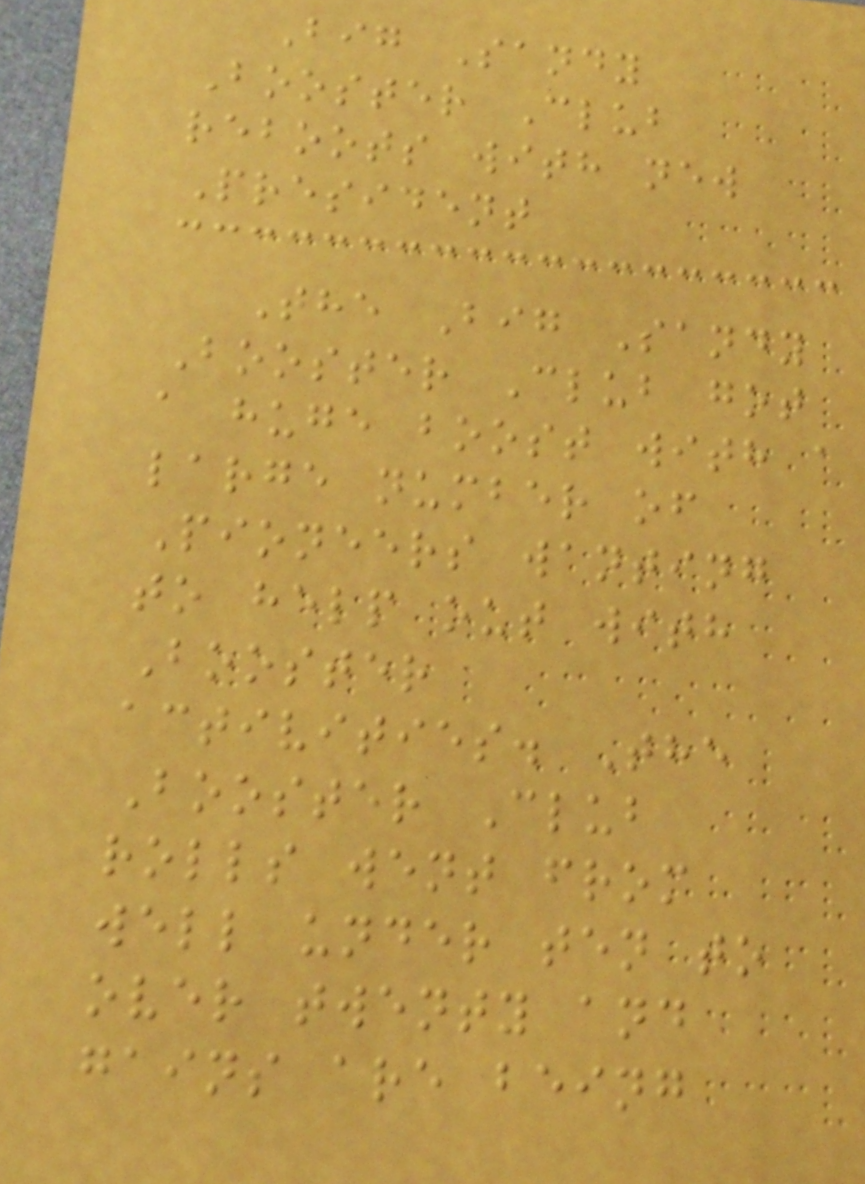Big Sandy
Booster Club
reboots with new
President
The Big Sandy
Booster Club got
a huge boost with a
large number of
Pioneers wanting
to help out with
Booster
activities. The
Booster Club
rolls went from
well under ten to
over twenty and
gains are being
